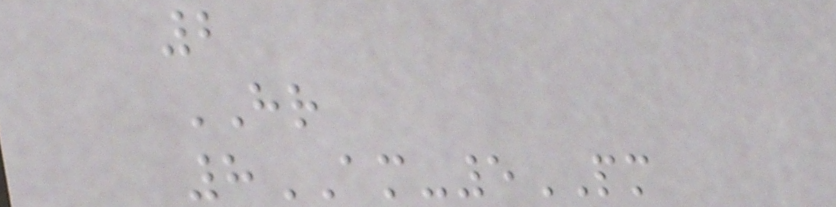2
HR
8AM-5PM
